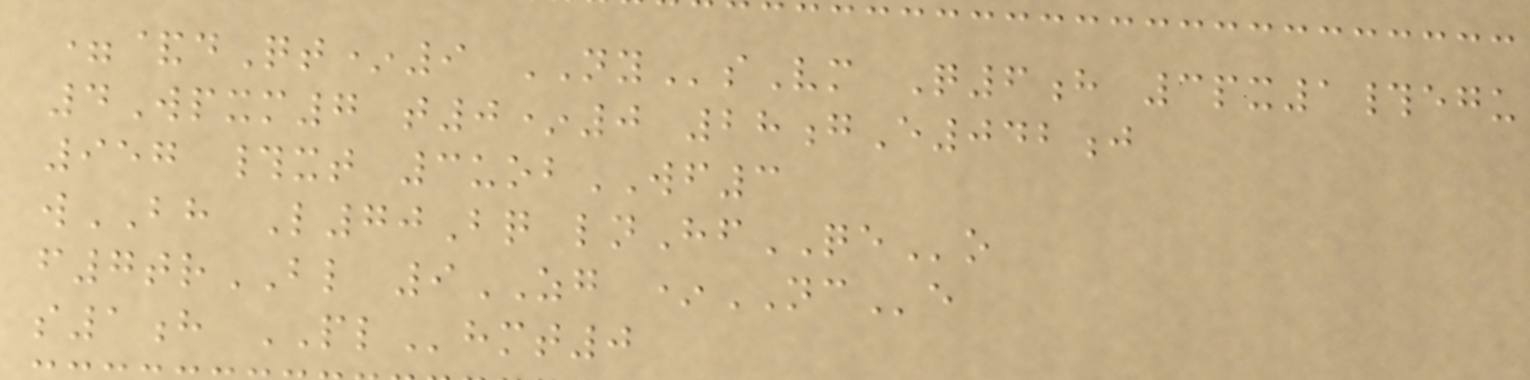=&dQt*9 NYsVm Q6h 3px1#egu
4Wpxm7 t0*0 28gE042j
957 #xt 3uobWF3
wBH L70Bq lnHfQEo
f7trBL 9ZG *NCe
s1h PLhmt0
